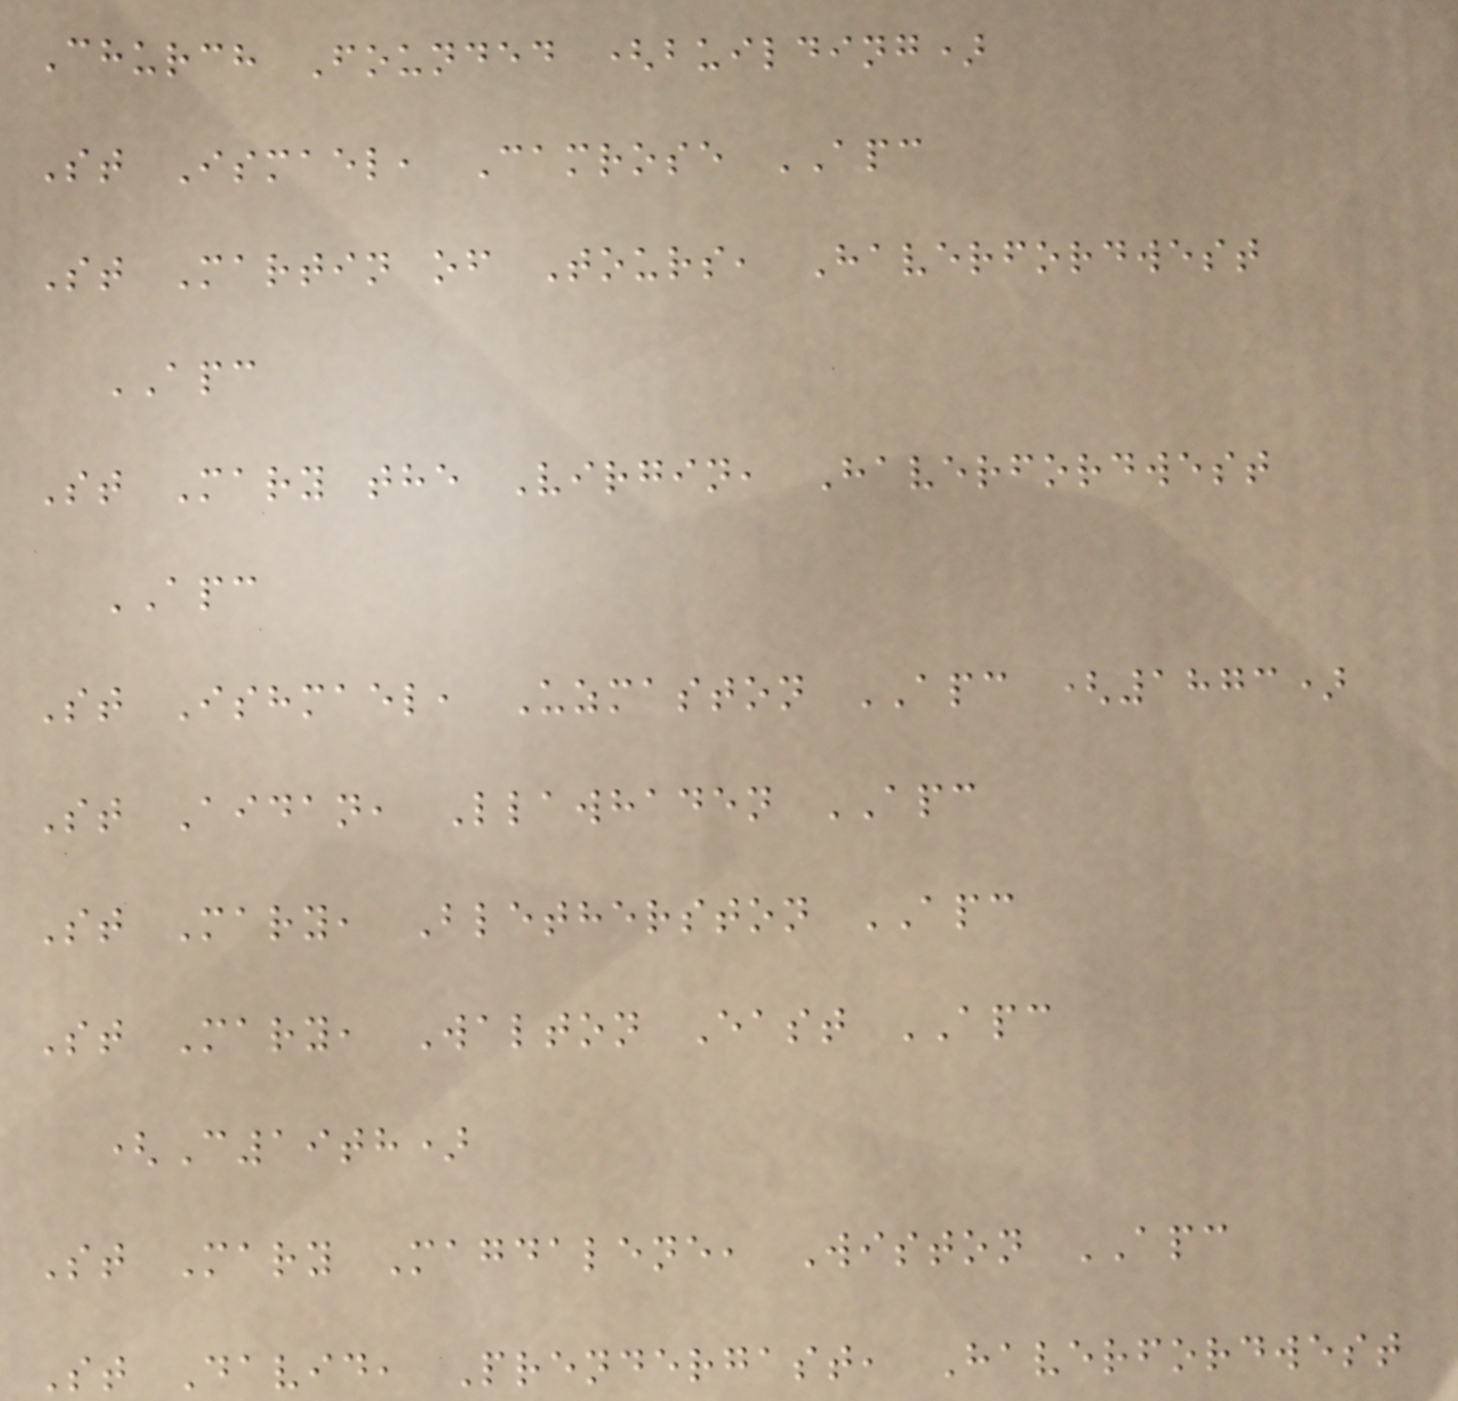Church Founded (building)
St Ismael, Camrose APC
St Martin of Tours, Haverfordwest
APC
St Mary the Virgin, Haverfordwest
APC
St Ishmael, Uzmaston APC (1873)
St Aidan, Llawhaden APC
St Mary, Bletherston APC
St Mary, Walton East APC
(C19th)
St Mary Magdalene, Wiston APC
St David, Prendergast, Haverfordwest
